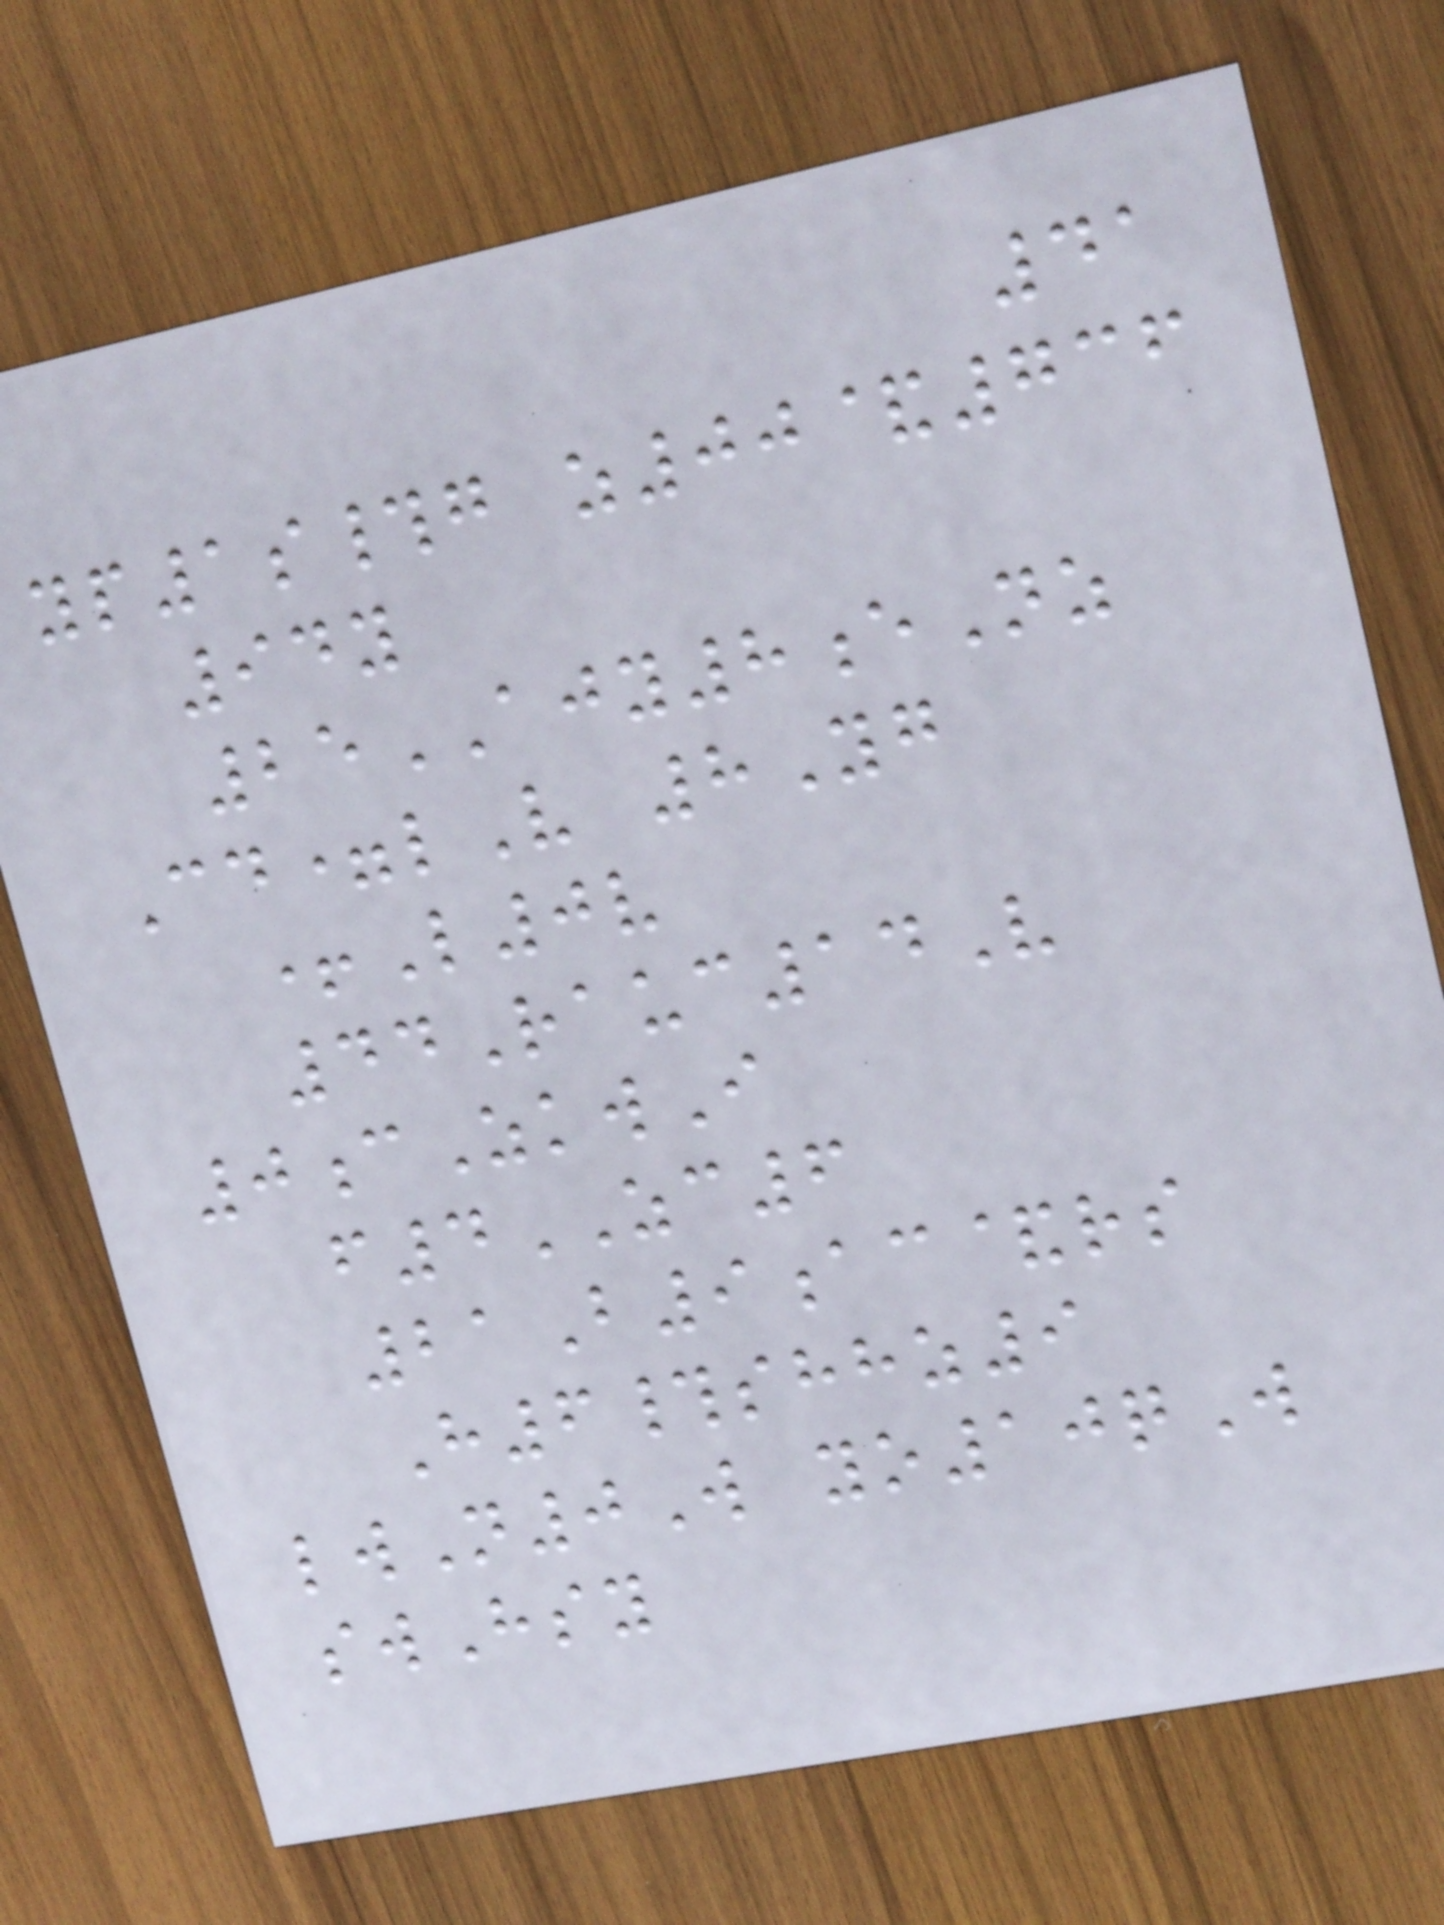41
yp1s#g z00&736
94y
25AJY8eNz
Cd=lV 8Yg
+L0v
44Rauc14V
0cZkwI
f4ZC6
21B9ac&rs
H6#shhz9
lwN0W yo10qW
swHsy
